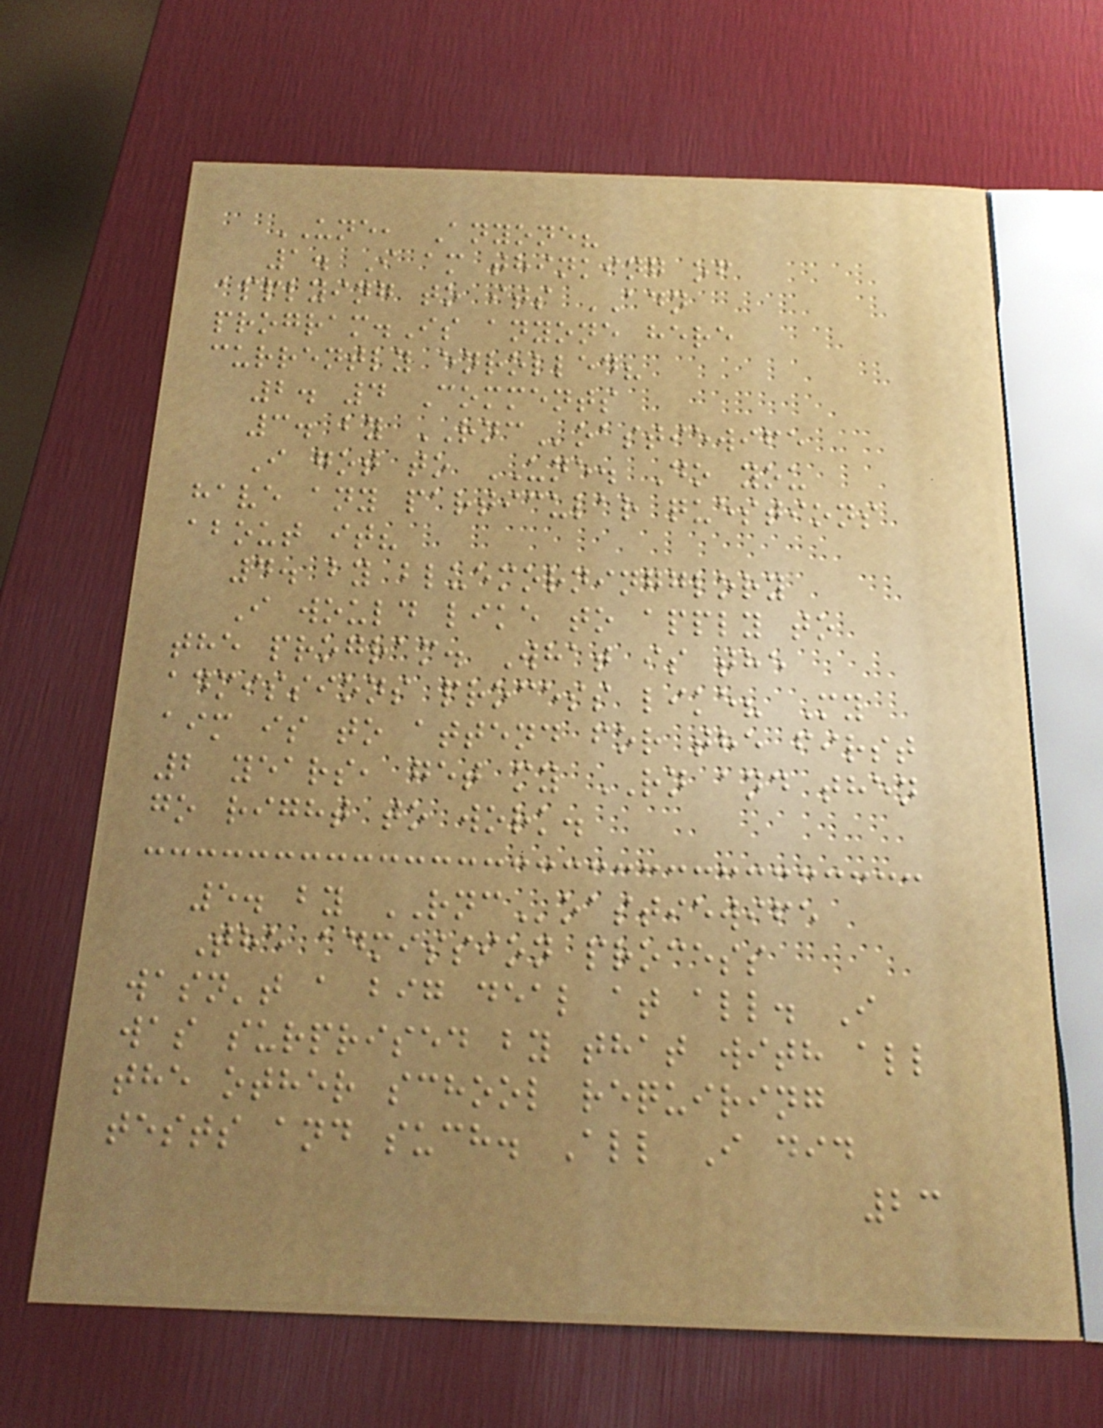UNE, Anyone?
1. I am thinking of
applying to its ADN
program.Is anyone here
currently enrolled?
2. 4 Comments
3. by RNCoastiewife
I got to UNE. Do you
have any particular questions
about it?
4. by bluemorningglory
I would like to apply to
the program. What is the
admissions process like? My
aim is to attend for the first
2 years, get my RN and then
go right to work.
5. by RNCoastiewife
The admission process
wasn't a big deal at all. I
was surprised by that with all
the other school requiring
tests and such. All I did
23
